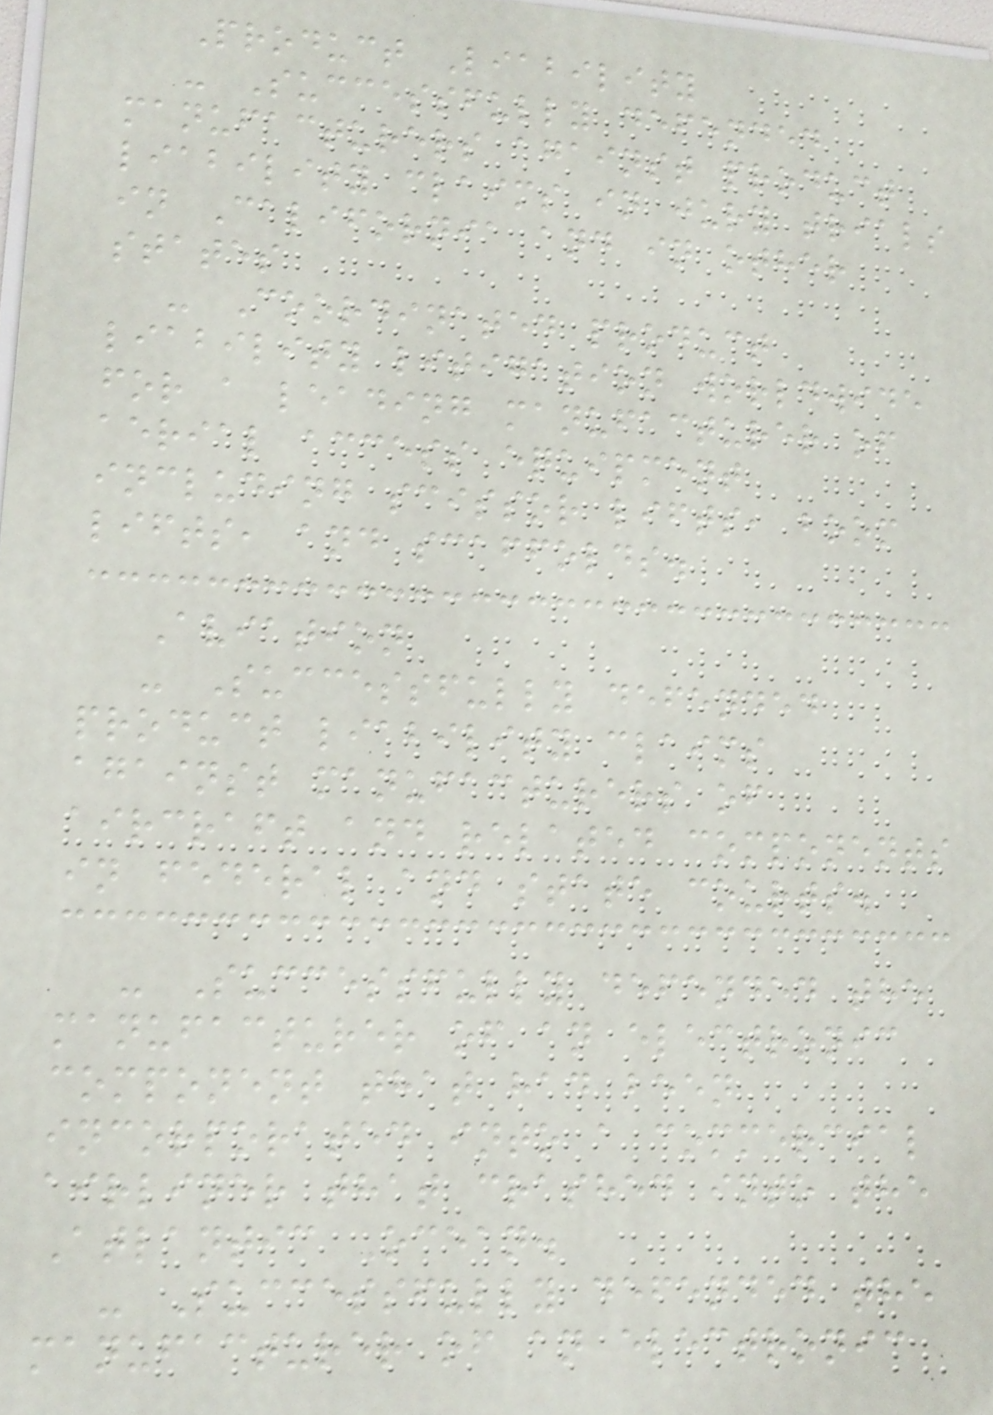Product Liability
- Successfully defended
manufacturers against product
liability claims in jury trials
in California and in other
states
- Coordinated product
liability litigation worldwide
for a leading manufacturer of
aerial access equipment
including scissor lifts, boom
lifts, and scaffolds.
Aviation
- Successfully defended
product liability claims
against manufacturers of
aircraft and related components
in federal and state courts.
- Successfully defended the
manufacturer of an electronic
component that had been
incorporated into a commercial
airliner that crashed into the
Atlantic Ocean.
- Successfully defended the
manufacturer of an electronic
